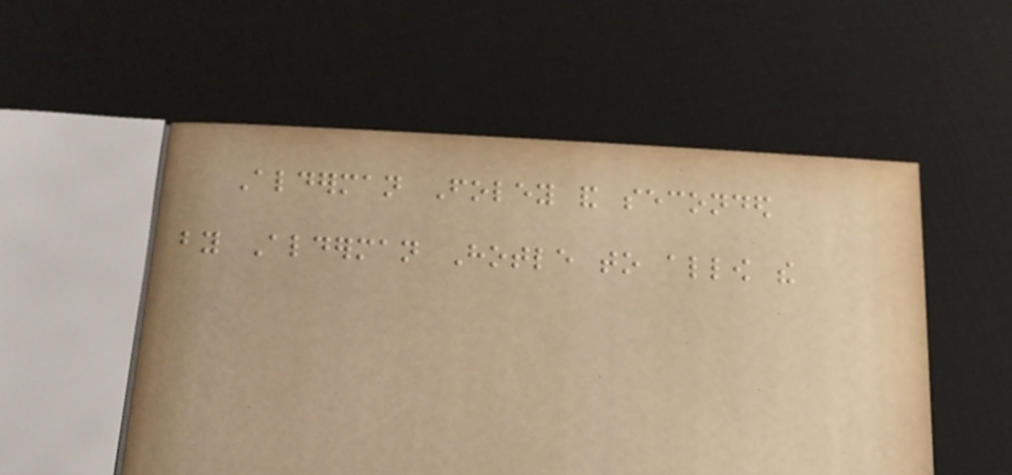Alderman Foley and seconded
by Alderman Hotle to allow the
